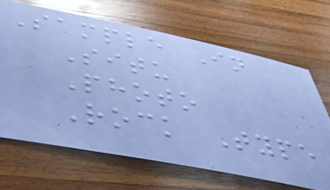Sample In
Situ
Photo
Rock Type
